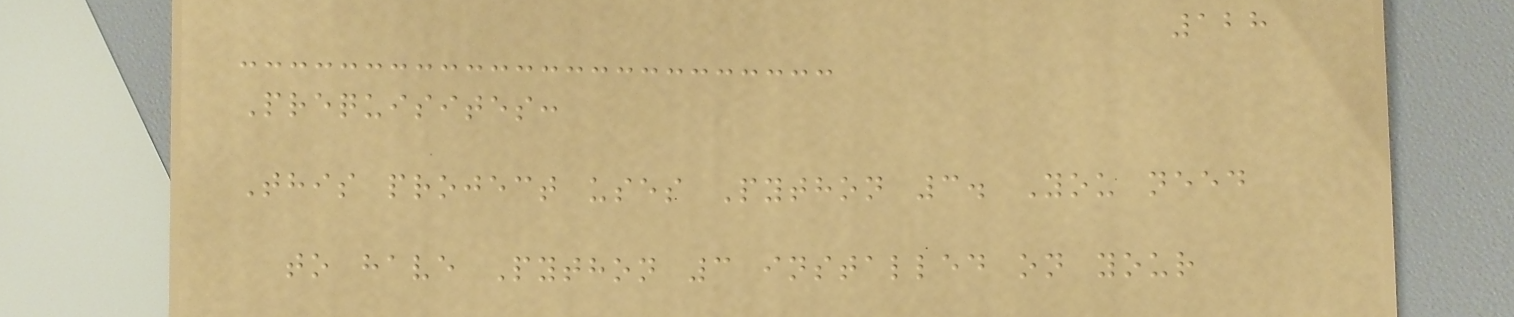128
Prequisites:
This project uses Python 3. You need
to have Python 3 installed on your
